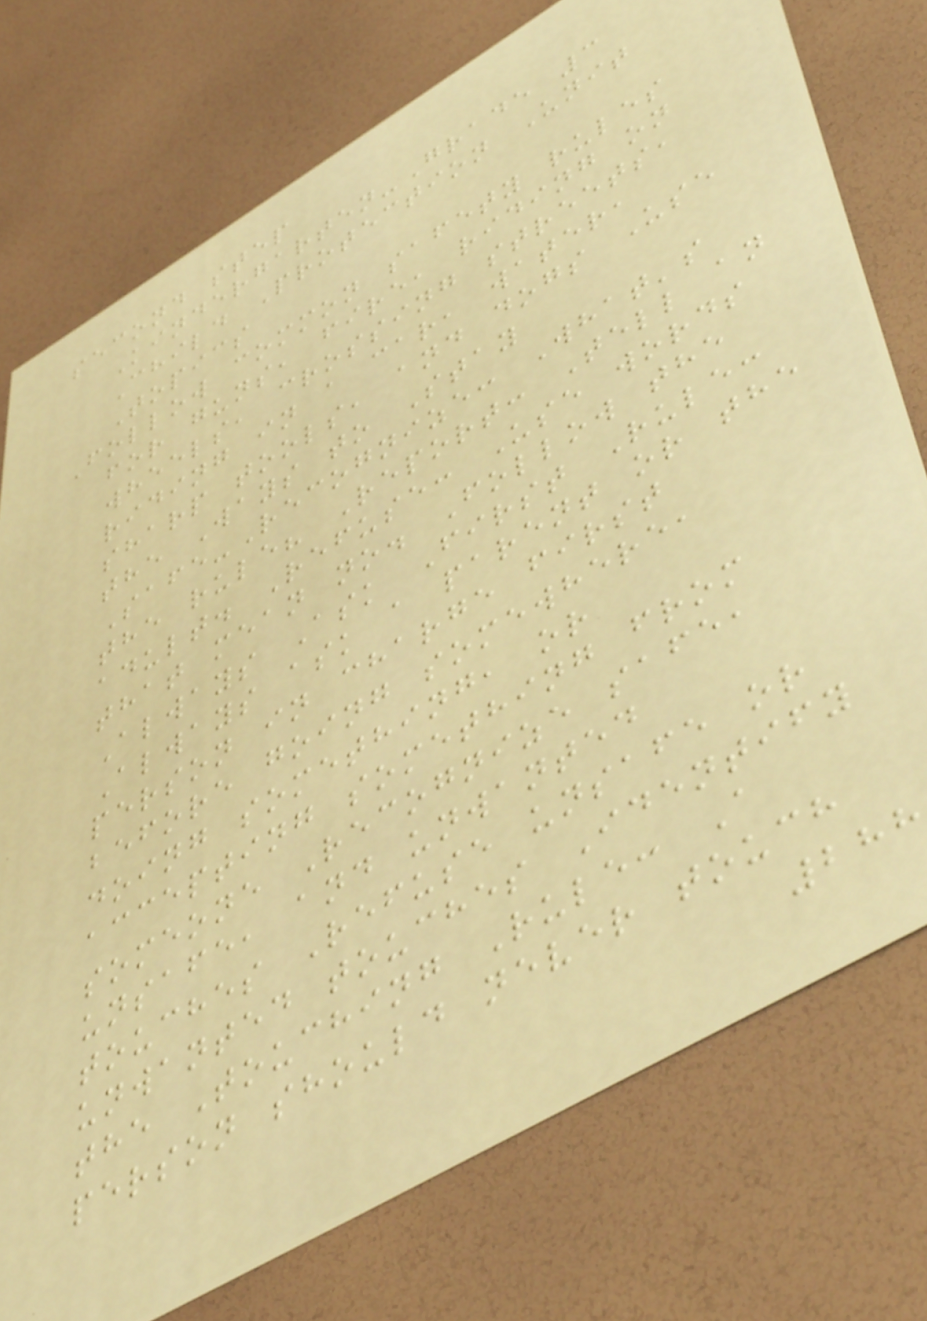second step
Kindergarten-Grade 3
Child Protection Unit
Topics
Follow common safety rules
for guns, fire, riding on
wheels, crossing streets,
riding in a car, water,
sharp tools, and dogs Use
the Ways to Stay
Safe-Recognize: What's
the rule? Report: Tell an
adult. Refuse: Use words
that mean no. Follow the
Always Ask First Rule:
Always ask a parent or the
person in charge first
before going somewhere,
doing something, or
accepting something from
someone Recognize safe,
unsafe, and unwanted
touches Refuse unsafe or
unwanted touches Identify
the Touching Rule: A
person should never touch
288
